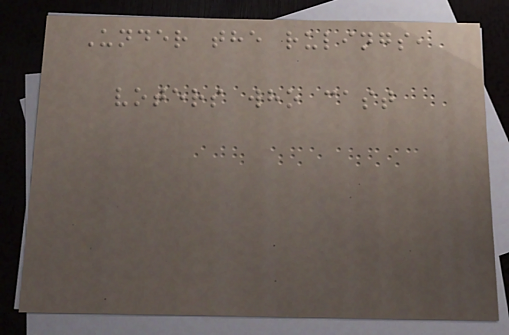Under the rulings,
voters who cast
